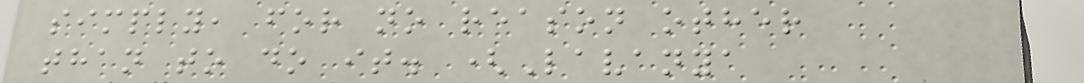simply, for no reason other
than to do it. (Lavanya
